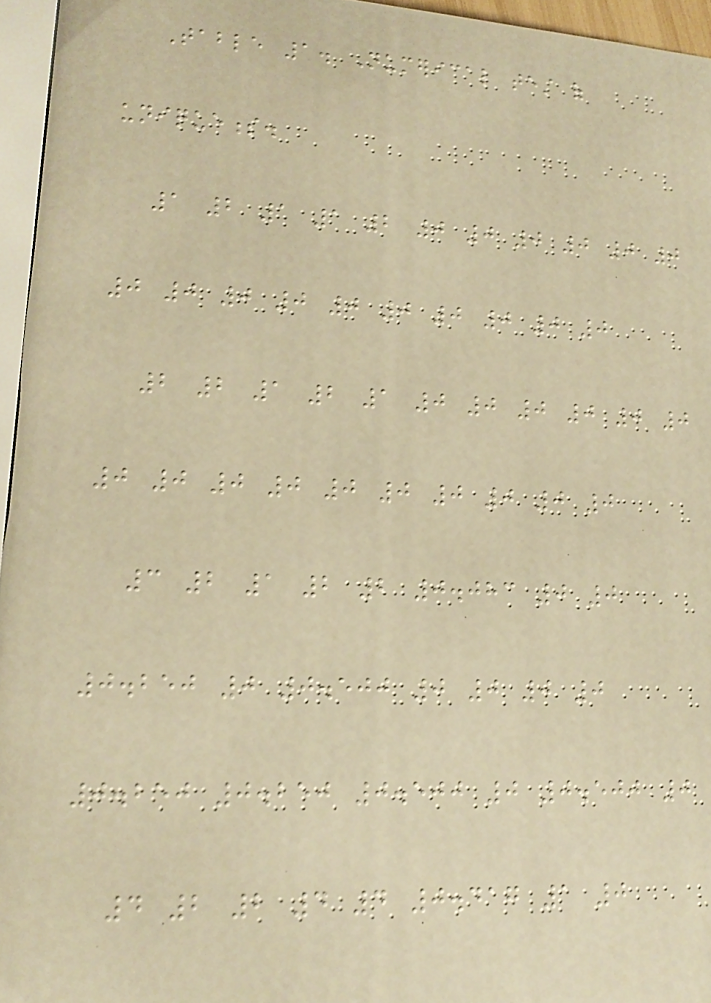Table 1. Numerical test of
uniqueness.
1 2 1 1 2 0 0 0 0 0 0
0 0 0 0 0 0 0 0 0 0
2 2 1 2 1 0 0 0 0 0 0
0 0 0 0 0 0 0 0 0 0
3 2 1 2 2 0.083 0 0
0.250 0 0.500 0 0 0 0
0.250 0.250 0.500 0 0.500 0
4 2 2 4 4 0.417 1 0
